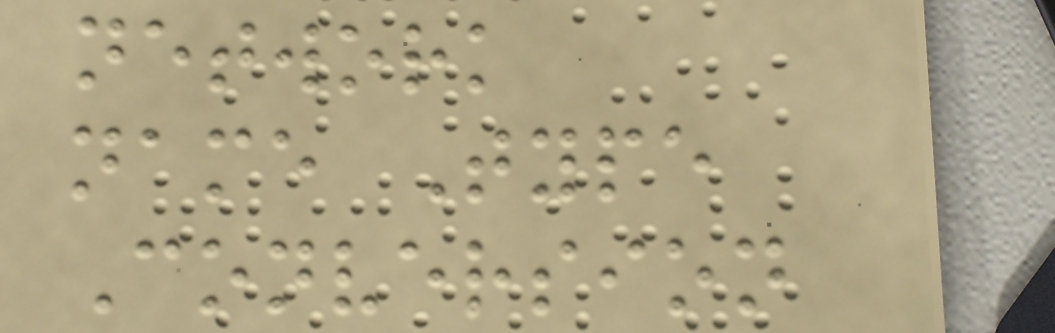network
name Type
Conversion
